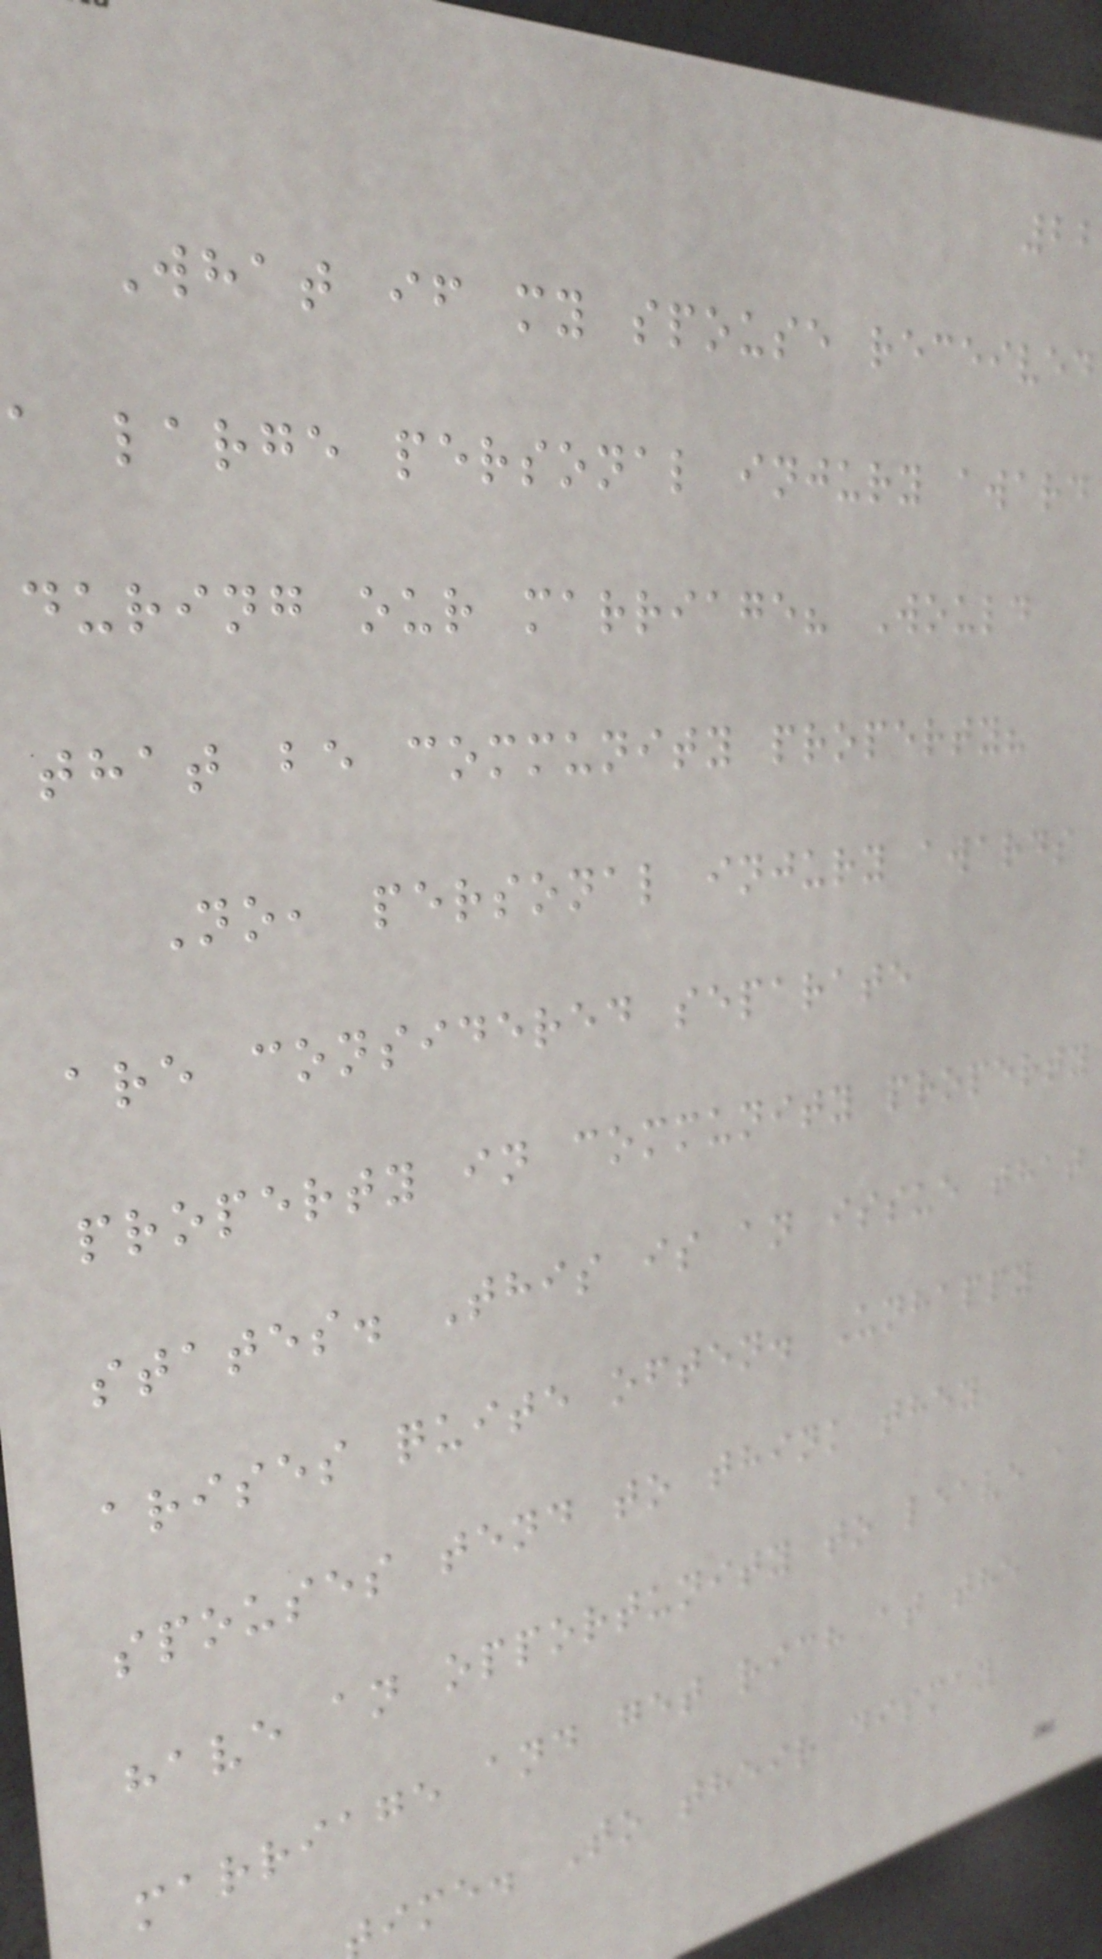What if my spouse received
a large personal injury award
during our marriage? Would
that be community property?
No, personal injury awards
are considered separate
property in community property
states. This is an issue that
arises quite often. Unhappy
spouses tend to think they
have an opportunity to leave a
marriage and get rich at the
ime. To their dismay
